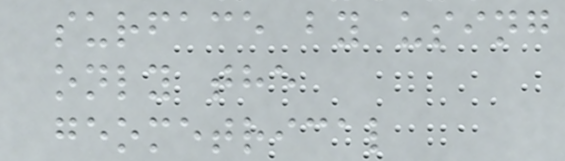surface by using
only the
geometrical
